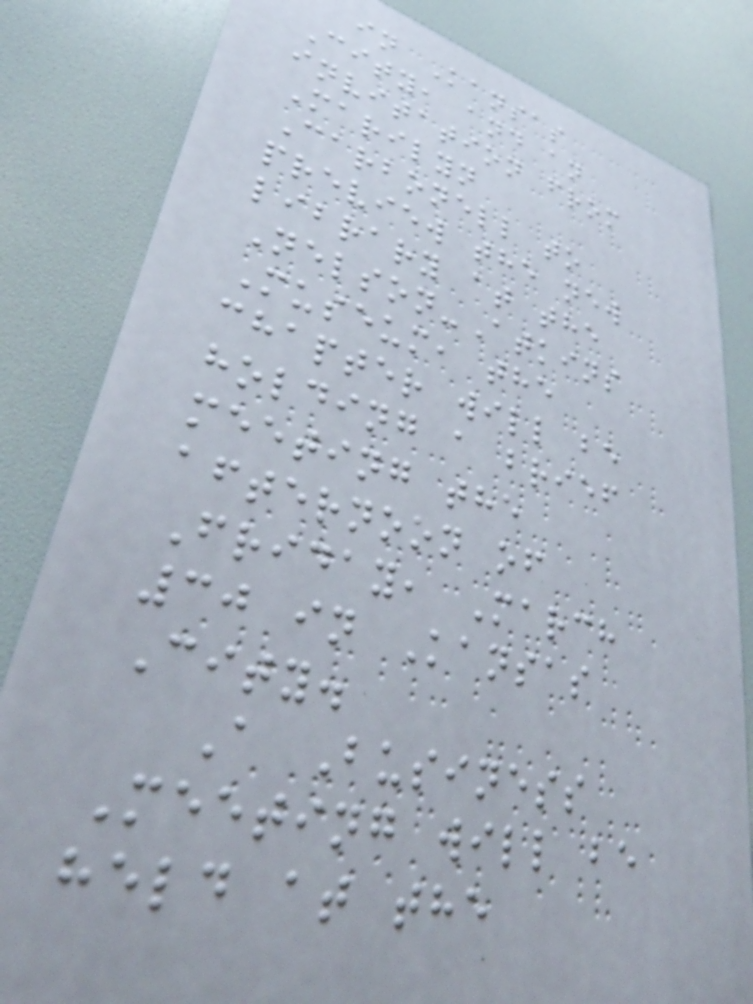in Kansas
City, and an
invitation from
Marilyn
Carbonell to
preview the new
library at the
Nelson-Atkins
Museum, the
chapter will be
holding a brief
meeting the
afternoon of
Friday, March
30 in Kansas
City.
A Business
Meeting will be
held at the
